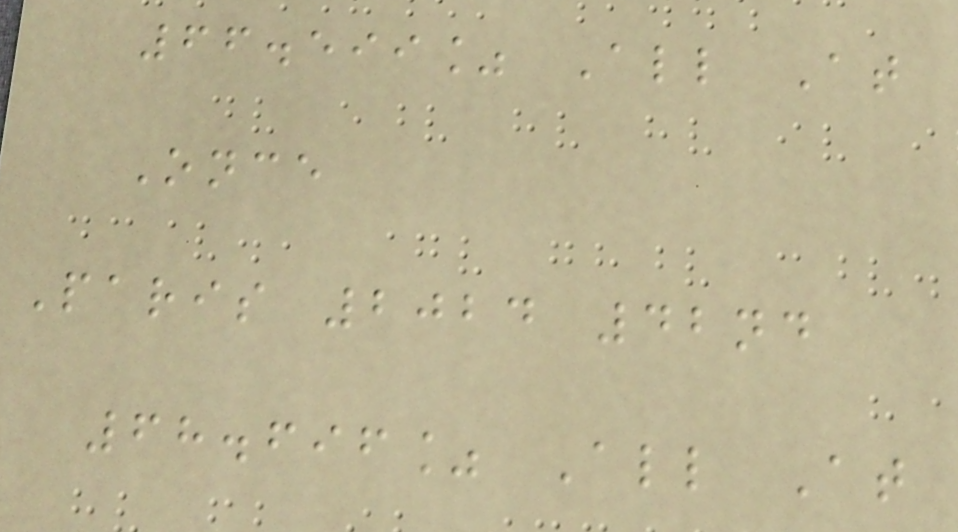66.599% All At
Once
Paris 2024 42nd
68.696% All At
